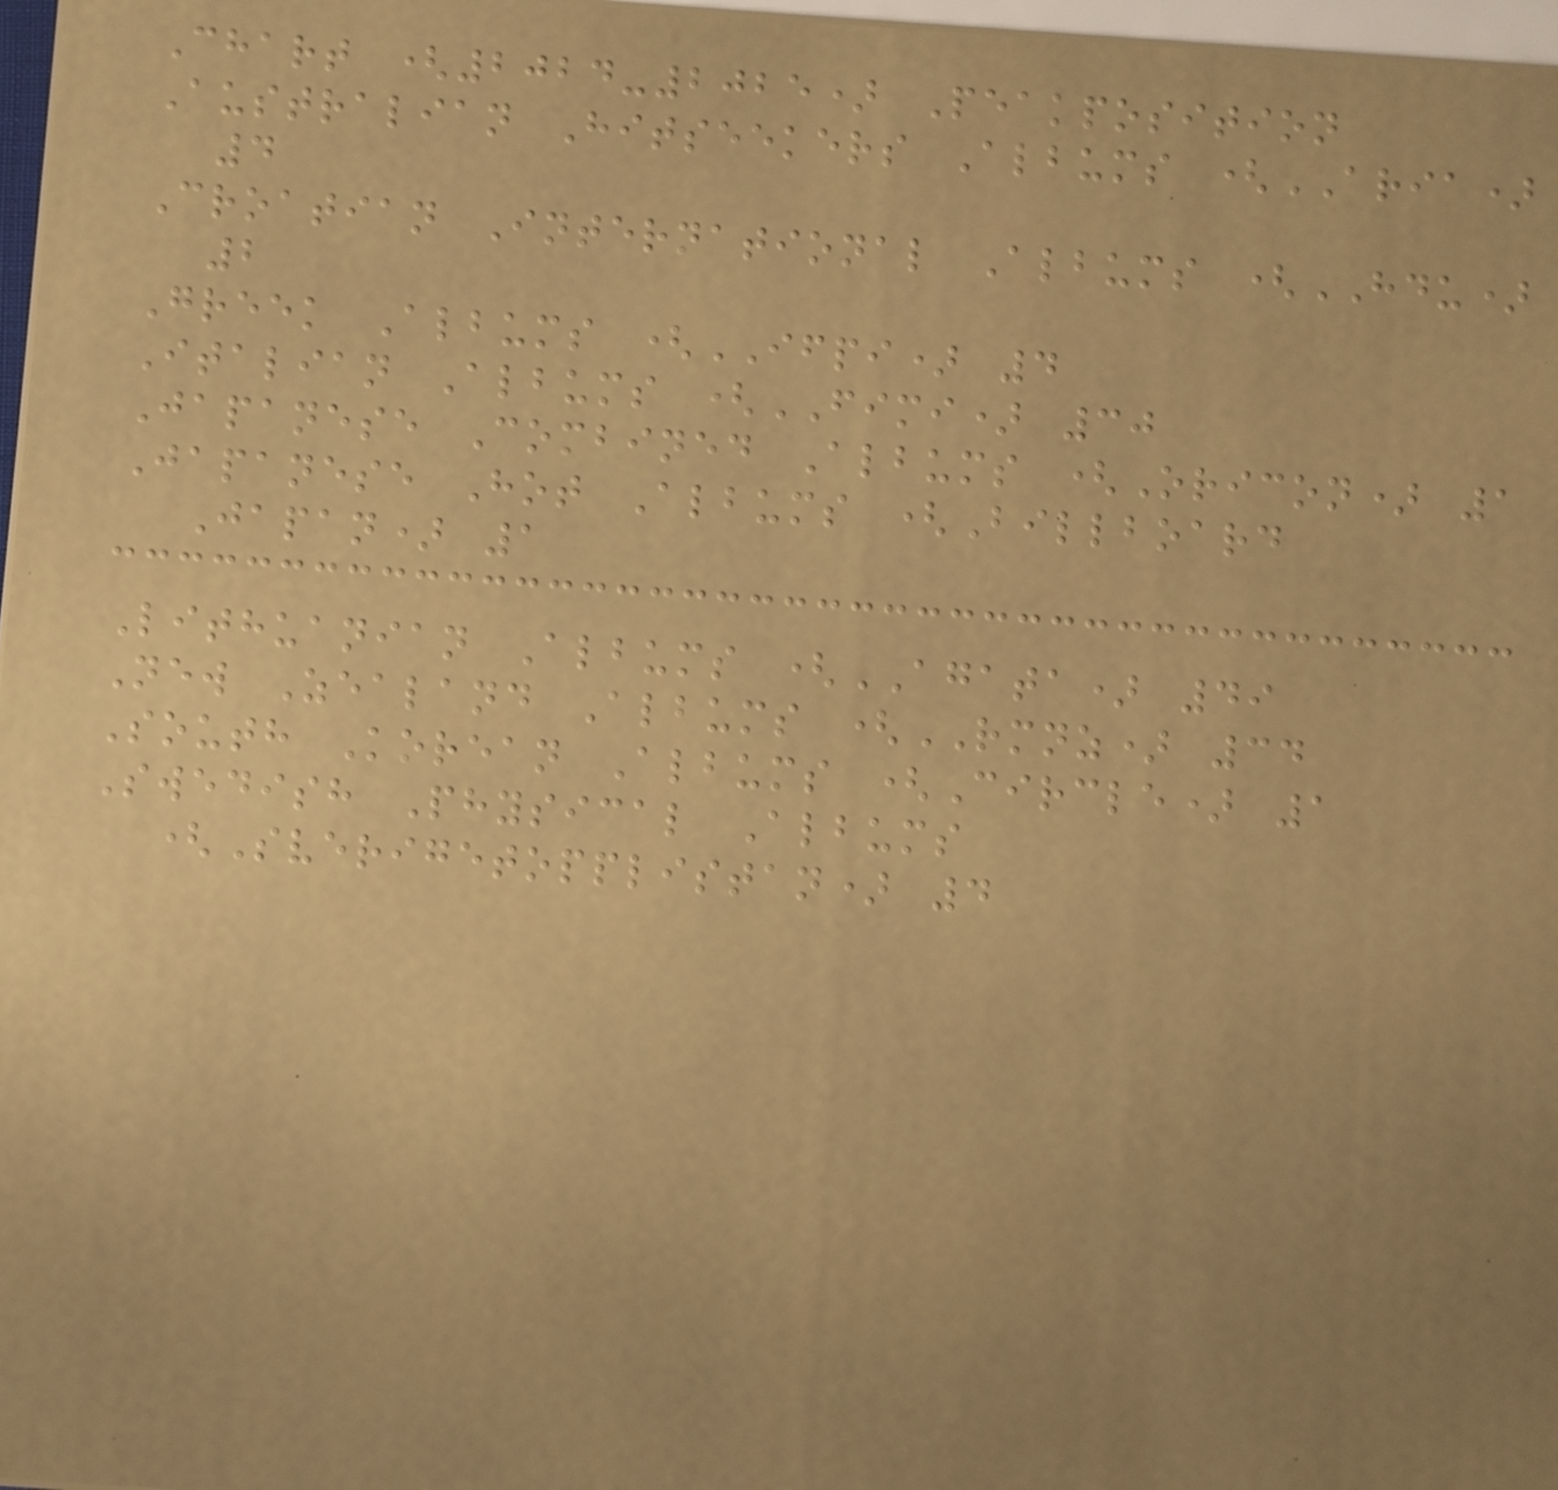Chart (2024-2025) Peakposition
Australian Hitseekers Albums (ARIA)
4
Croatian International Albums (HDU)
2
Greek Albums (IFPI) 4
Italian Albums (FIMI) 30
Japanese Combined Albums (Oricon) 1
Japanese Hot Albums (Billboard
Japan) 1
Lithuanian Albums (AGATA) 49
New Zealand Albums (RMNZ) 34
South Korean Albums (Circle) 1
Swedish Physical Albums
(Sverigetopplistan) 4
